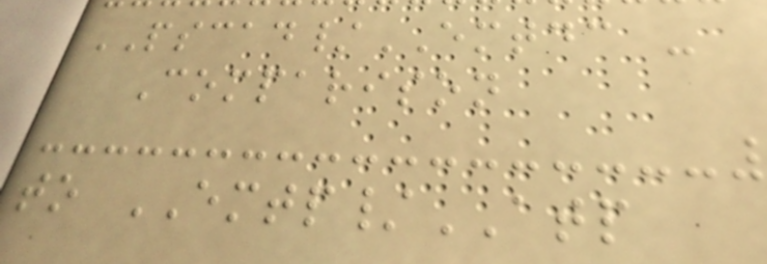PSCAD/EMTDC -
Comparison
to EMTP/ATP
